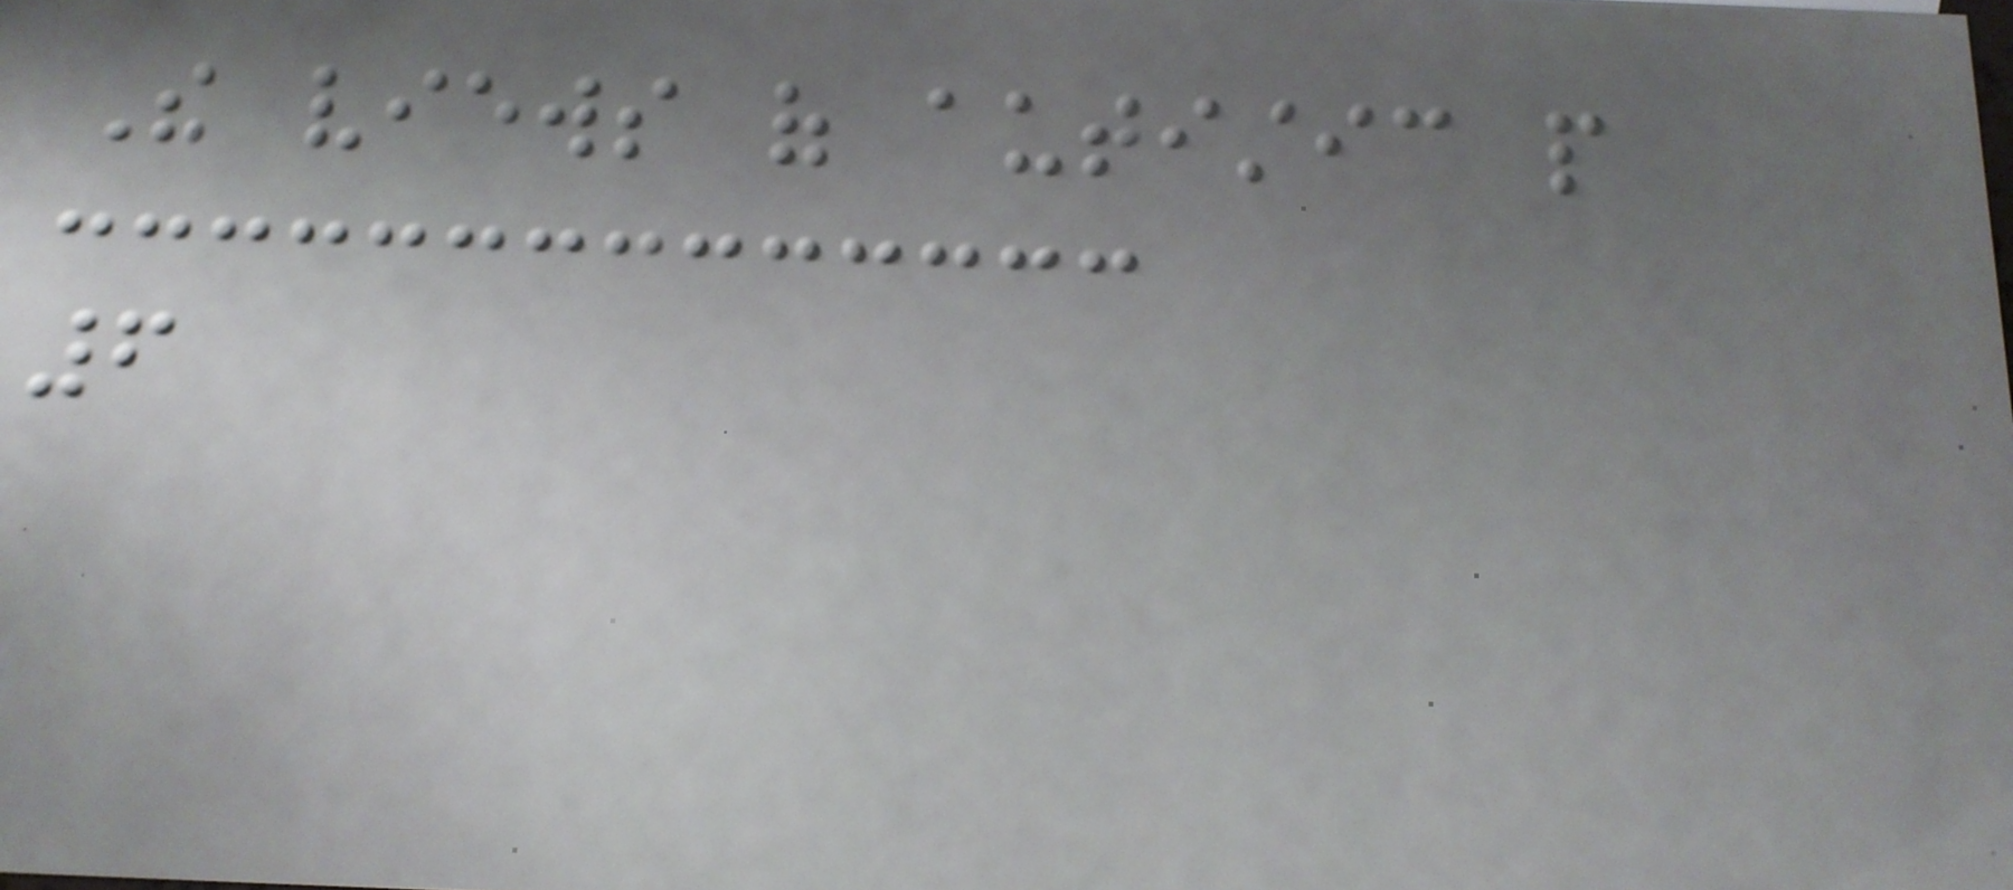The views of autistic people
6
